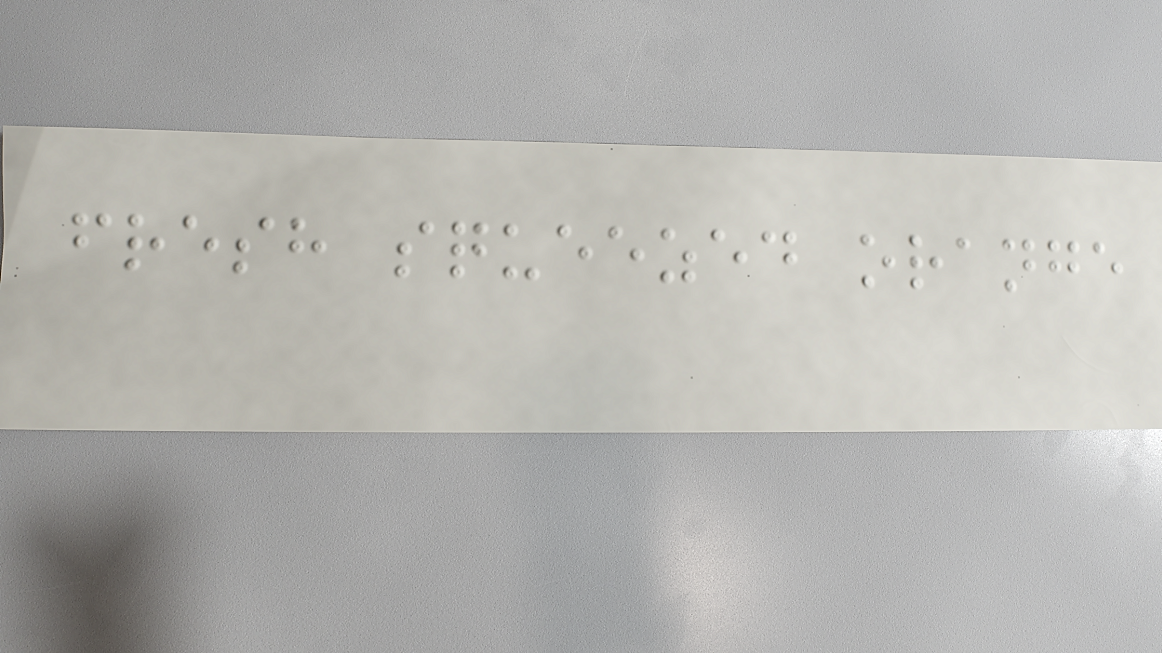fresh squeezed orange
